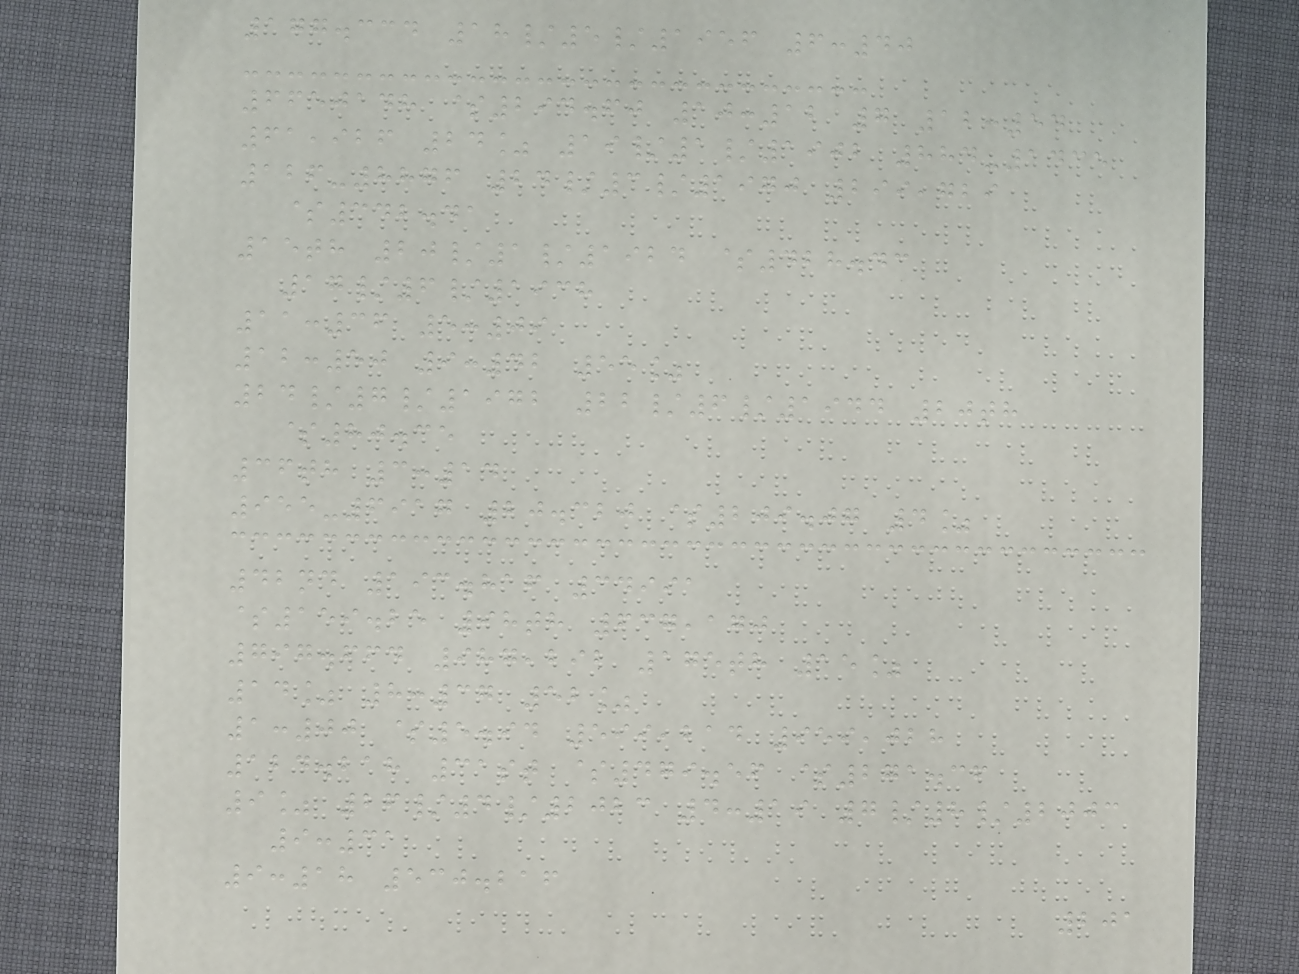177.334 18/5/1956 6:40
6650148 $294.60 10:12 7 12:54
61,926 24% 19/1/1902 884-1435
126-8876 24/3/1970 299,729
$342.41
15th 20/1/1924 $428.43
17/6/1938
11:36 5:09
12:50 9:42 55%
24/7/1972 22/6/1944 20th
$80.35
36th 3:14
955-6917 20.320 $209.07 4%
42nd 193.816 34991
$159.25 98th 637,170
797.664 987,292 175th 15%
14% 8:37 52%
1:00 $5.94 599,214 959,028
124.218 31st $479.56 $271.36
9% 26/4/2023 4:19 7/8/2003
9:31
9:18 530.216
201
